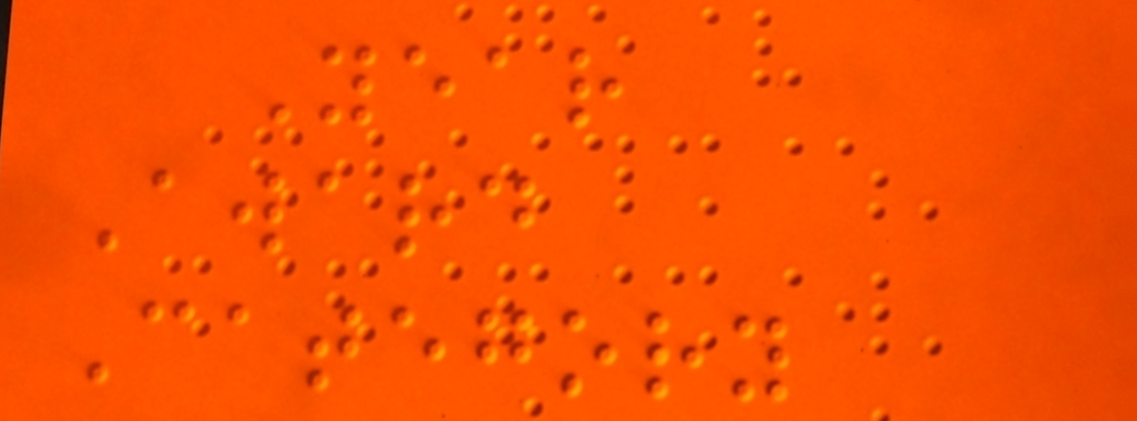Year
Award
Category
